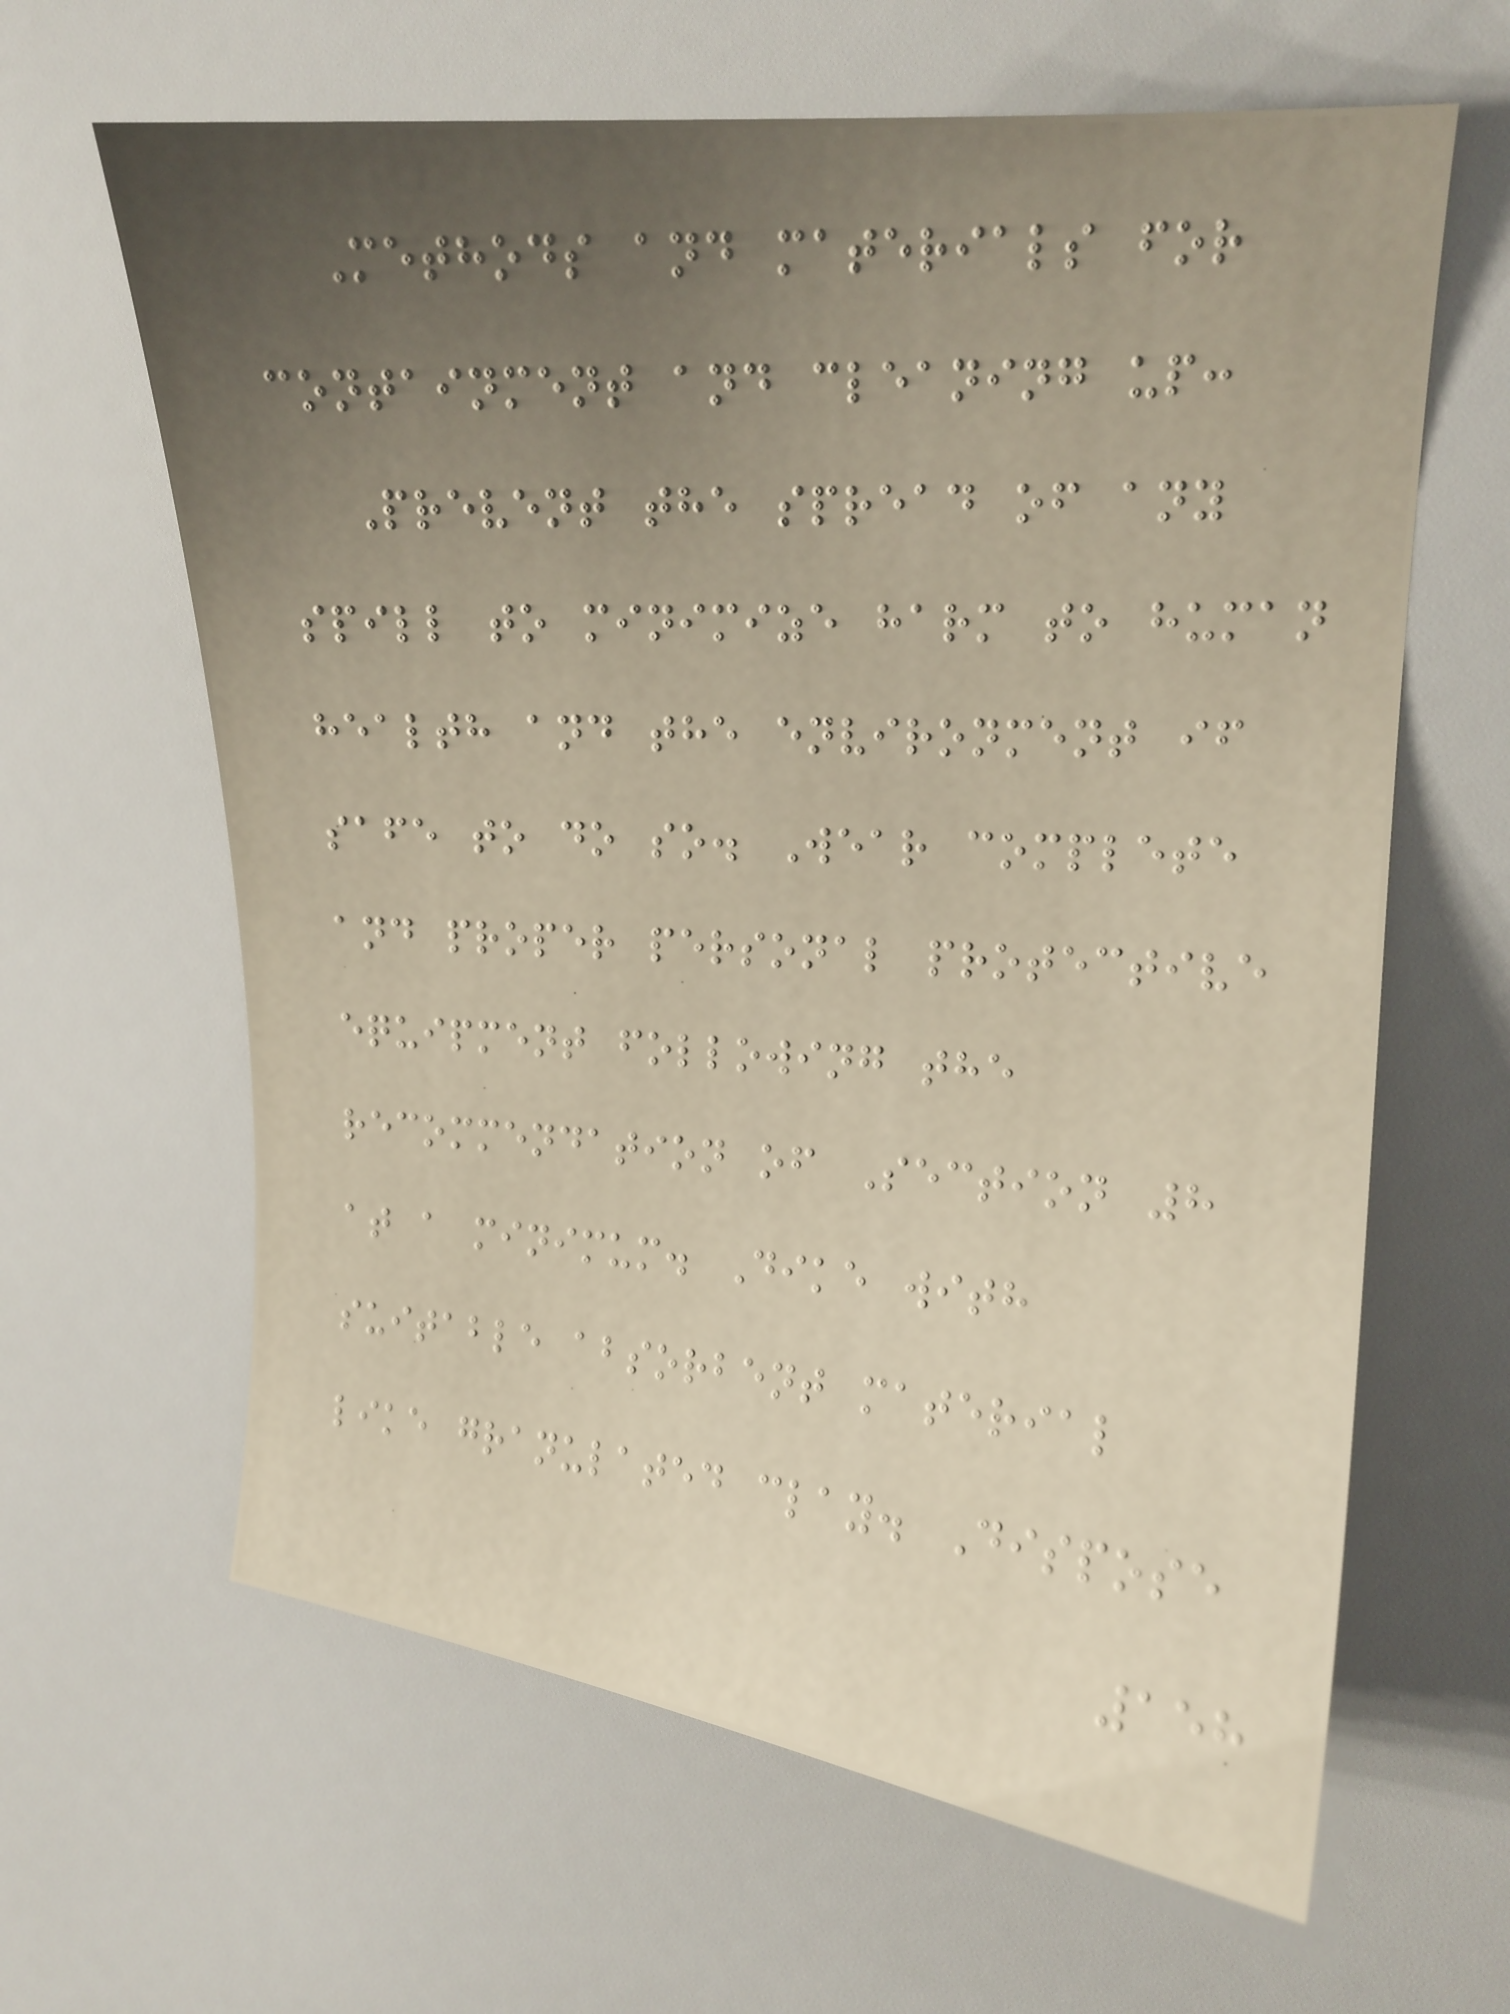Methods and materials for
containment and cleaning up:
Prevent the spread of any
spill to minimize harm to human
health and the environment if
safe to do so. Wear complete
and proper personal protective
equipment following the
recommendation of Section 8
at a minimum. Dike with
suitable absorbent material
like granulated clay. Dispose
158
